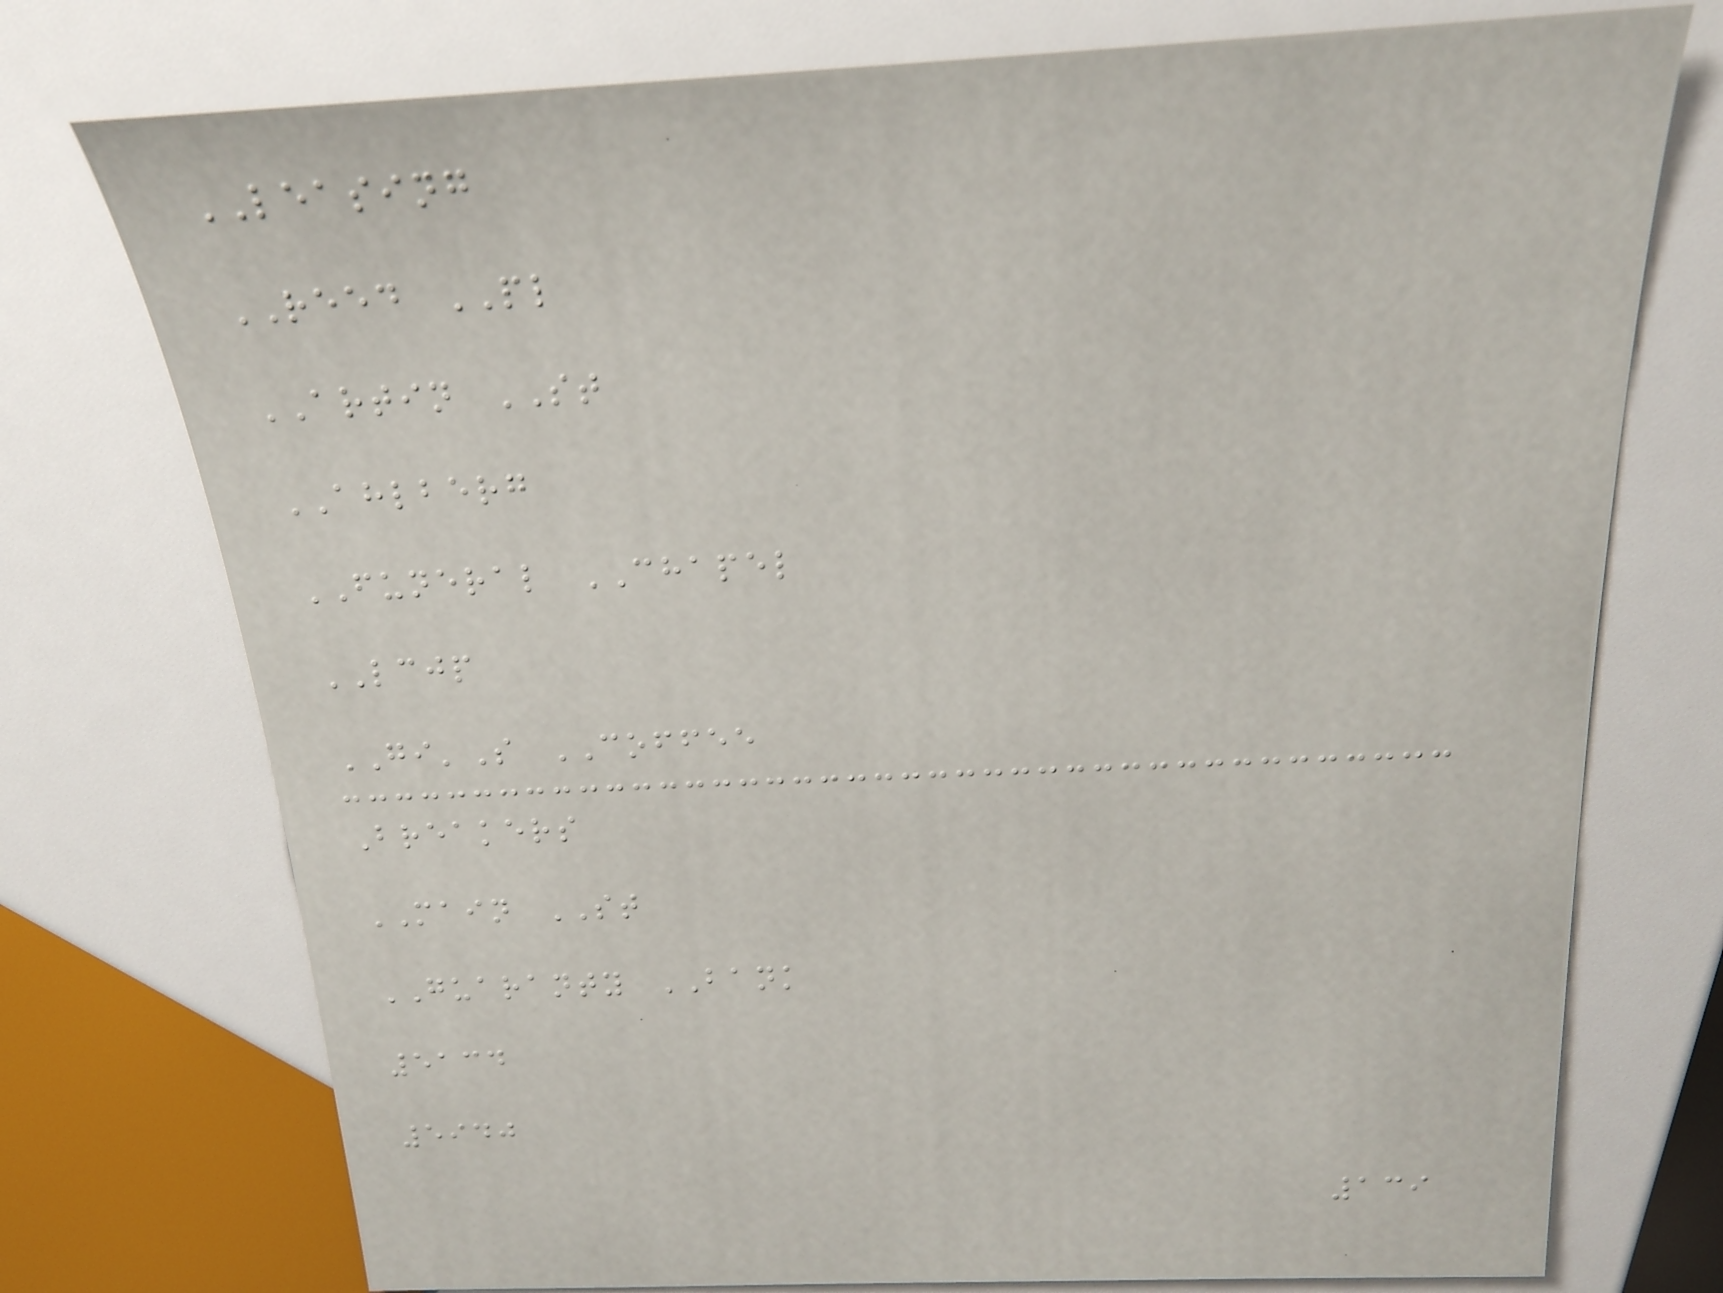LEASING
REED PL
ARTIN ST
AHLBERG
FUNERAL CHAPEL
LCJP
GI'S COFFEE
Breakers
MAIN ST
GUARANTY BANK
5134
5940
139
